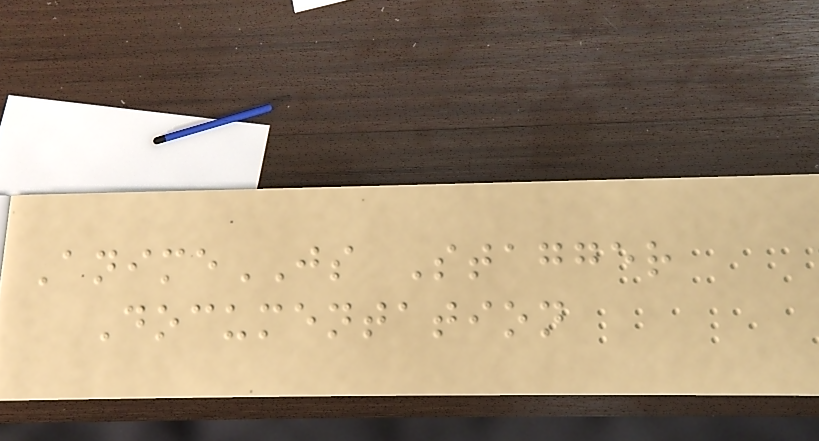AnimeJS Stagger
Documentation
